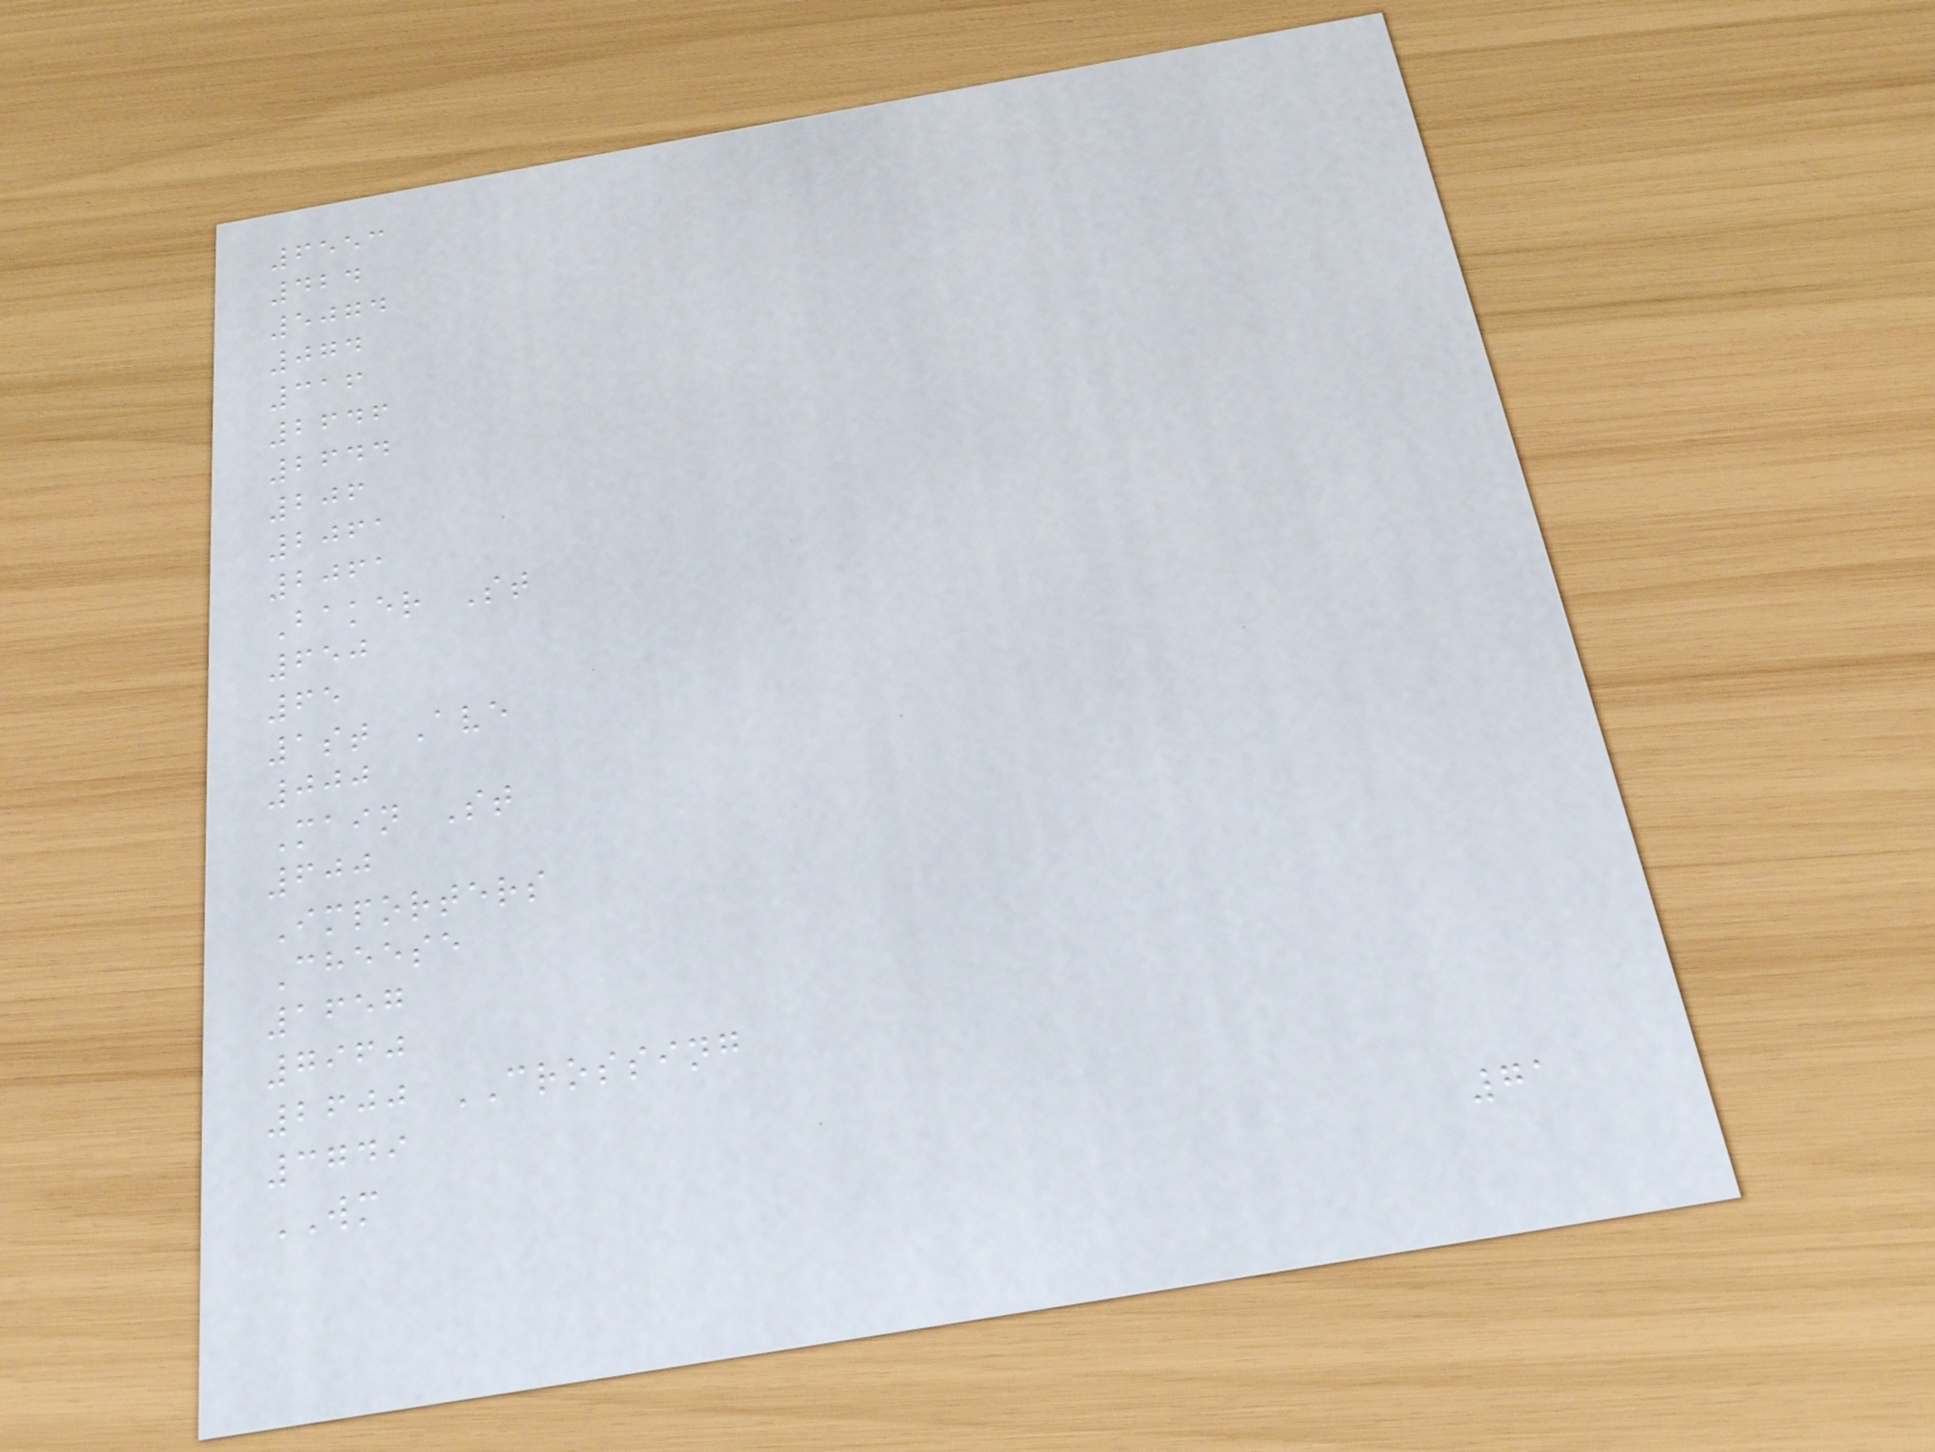6553
424
5074
074
316
2646
2644
206
2061
2061
Baker St
650
65
1st Ave
000
Main St
600
Importers
Cheese
1657
7960
2600 CROSSING
3749
WM
71
